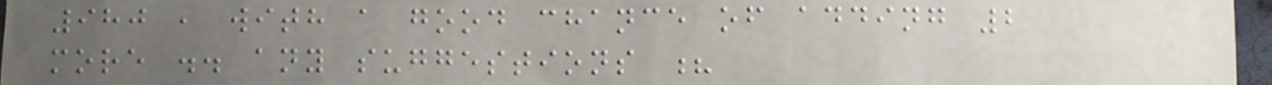980 , with a good chance of adding 2
more .. any suggestions ?
